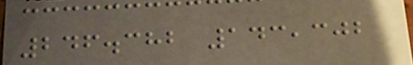246.382 143,302
